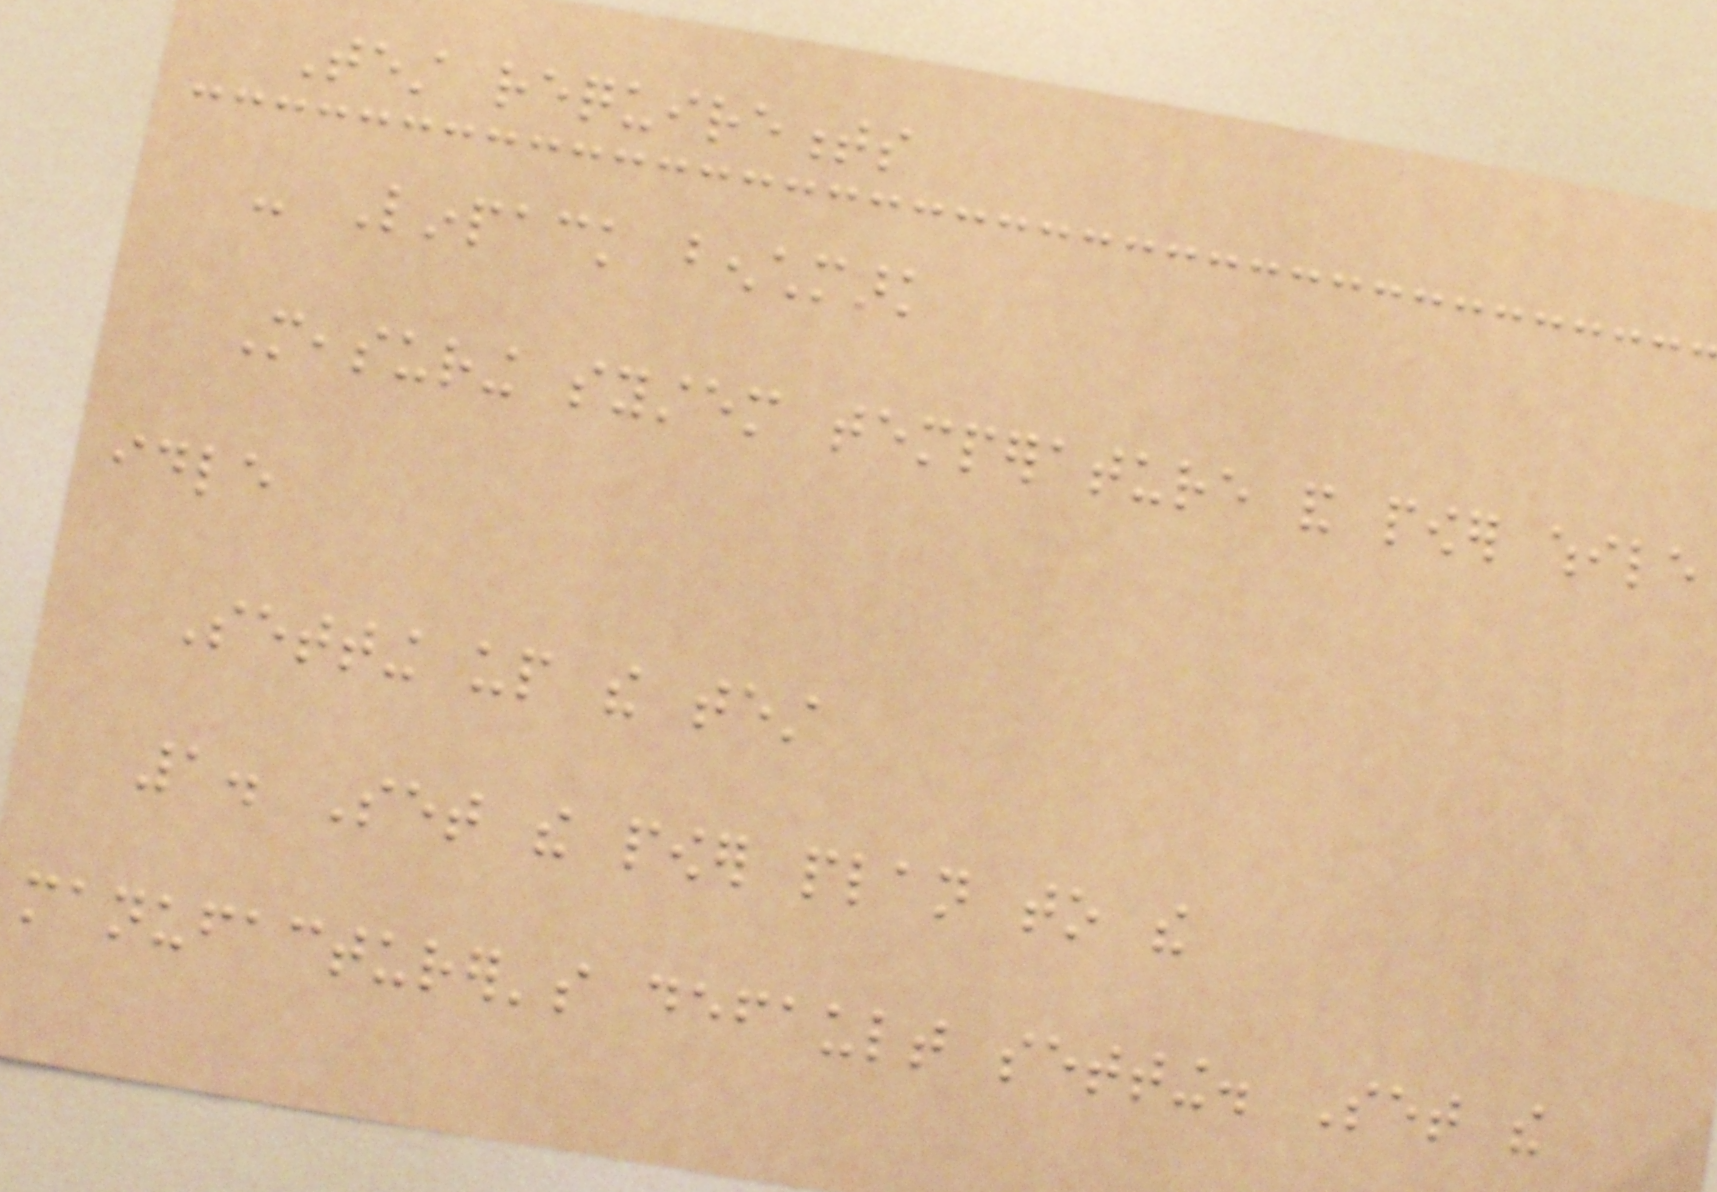Test requirements
- Linpack benchmark
Measuring system temperature and power while
idle
Setting up the test
1. Set the power plan to the
manufacturer's default setting. Set the
